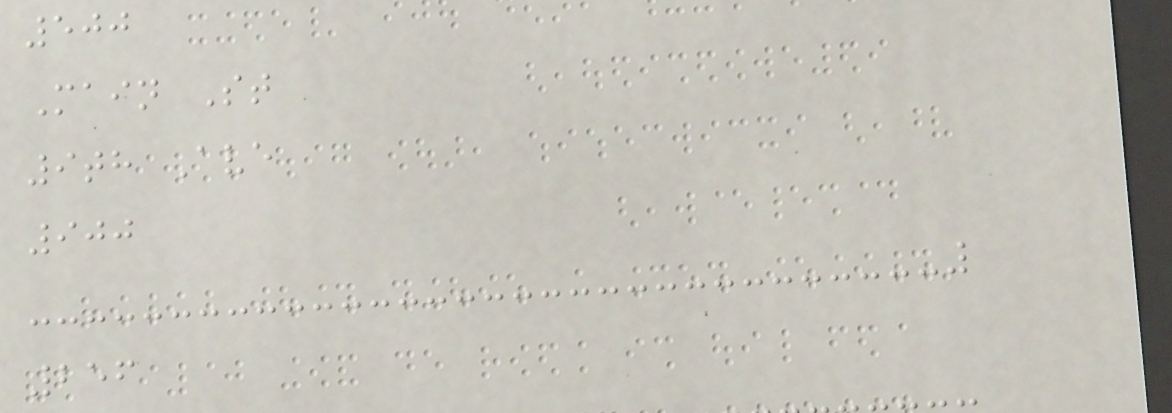500
Main St
9th Ave
900
256
